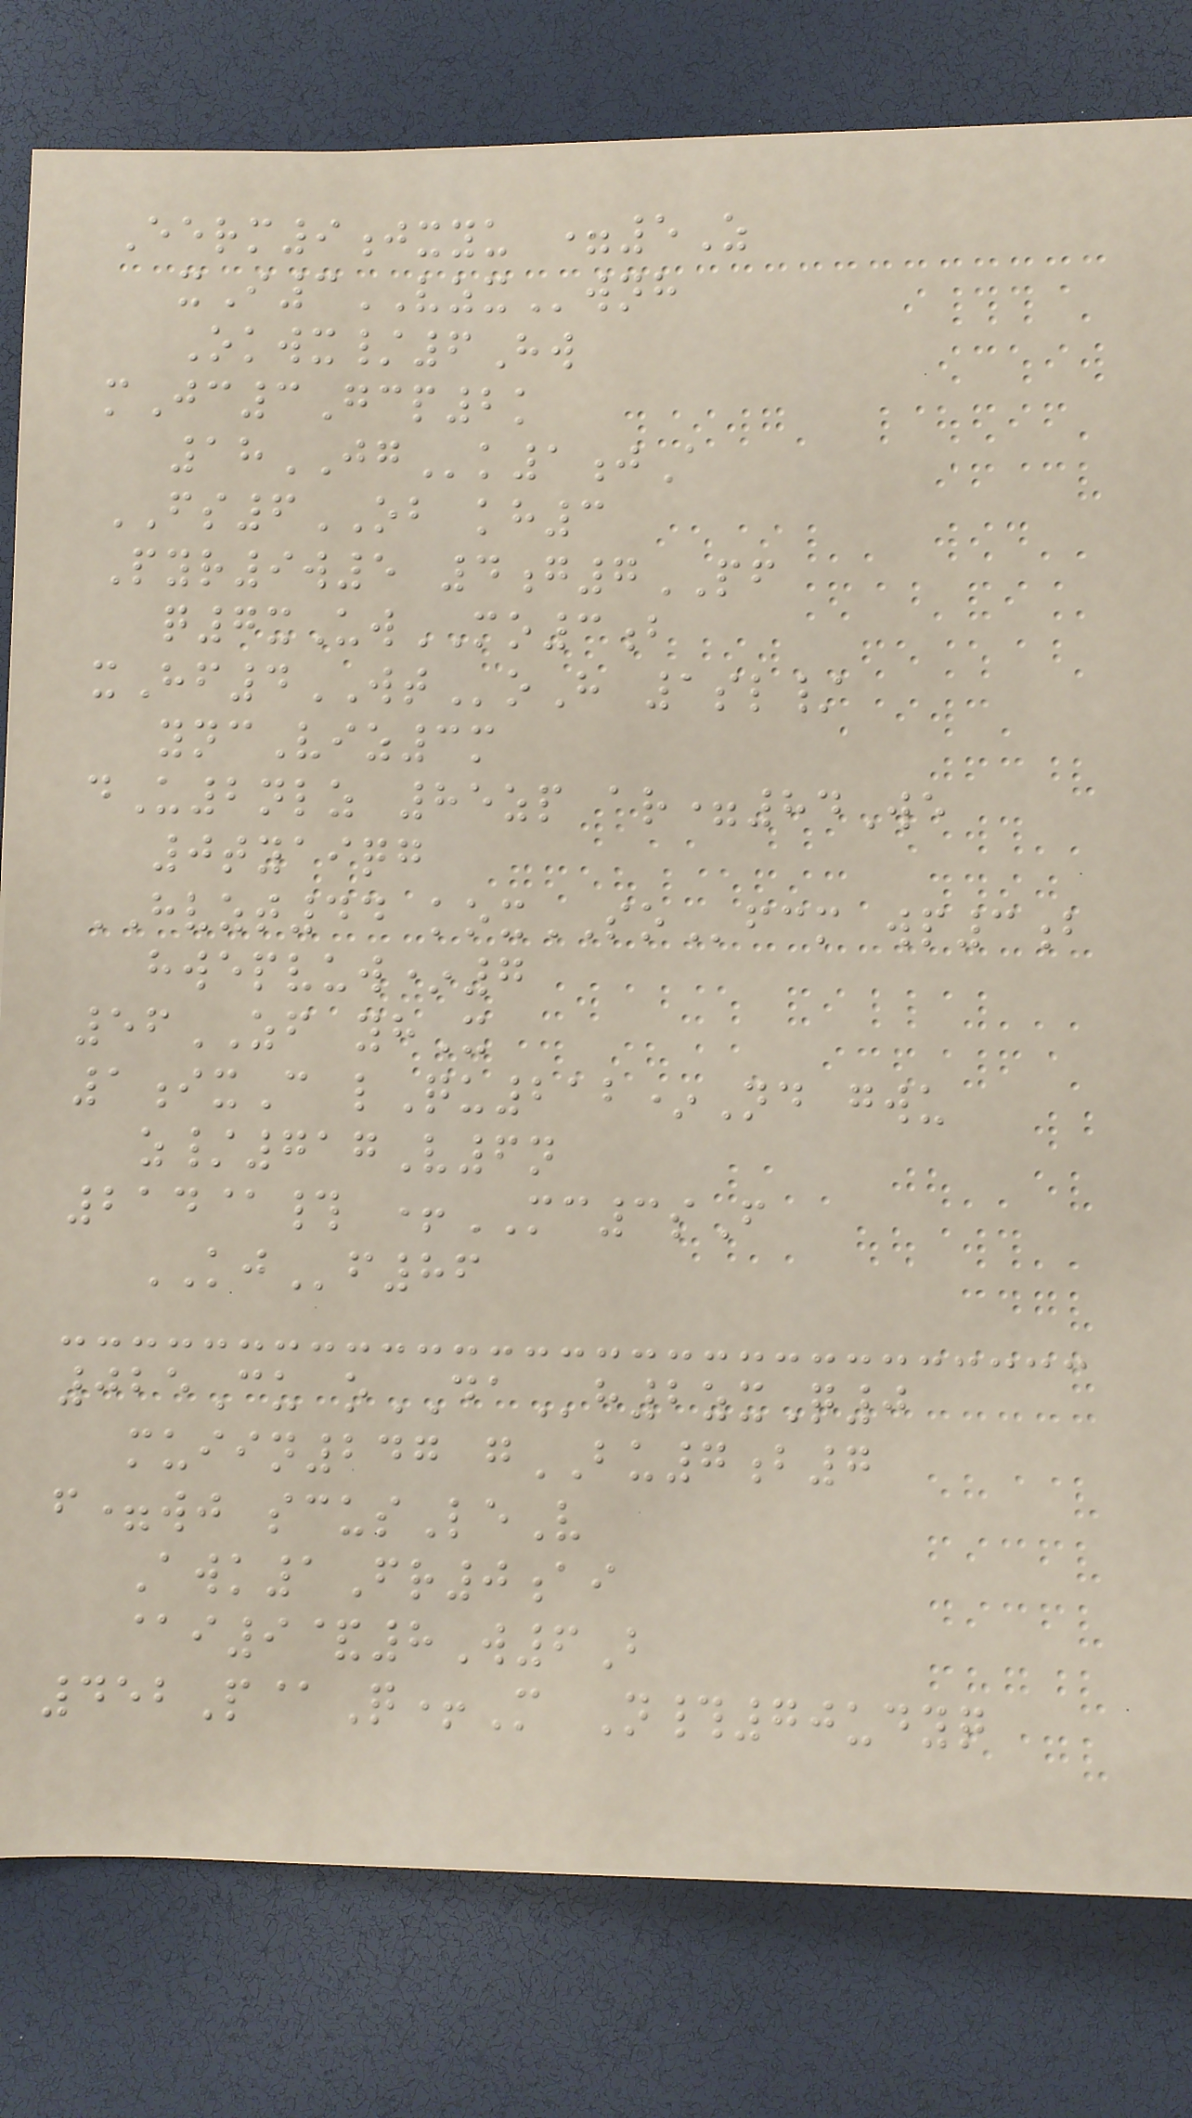Eerm9jxyu =5Z
xI3VZXwnh
Okwx/6Hw
mJc3Gcp2k
18JGk1jA
FS6OB kh3
Pyr9w5 4g7PF
q7xUwMO3b
xHf4WToH 1sl/
yncViz3m
dU2nlz 85zp ar=84We
0tyaiqg
HVZT44 koxSOfcm wp3b
hwepvuw*7
56ZF yhX
1ixC lQu212*Nd gwu
z/717V6n
214@# +MC3sF
KJf86
025Cu oDAh2zxQ0
muiin247 gBU7b7
f=wj scusLeV
Awk1Fr0ai
@i9&8W6B
452P@Q+M N#70udyq
